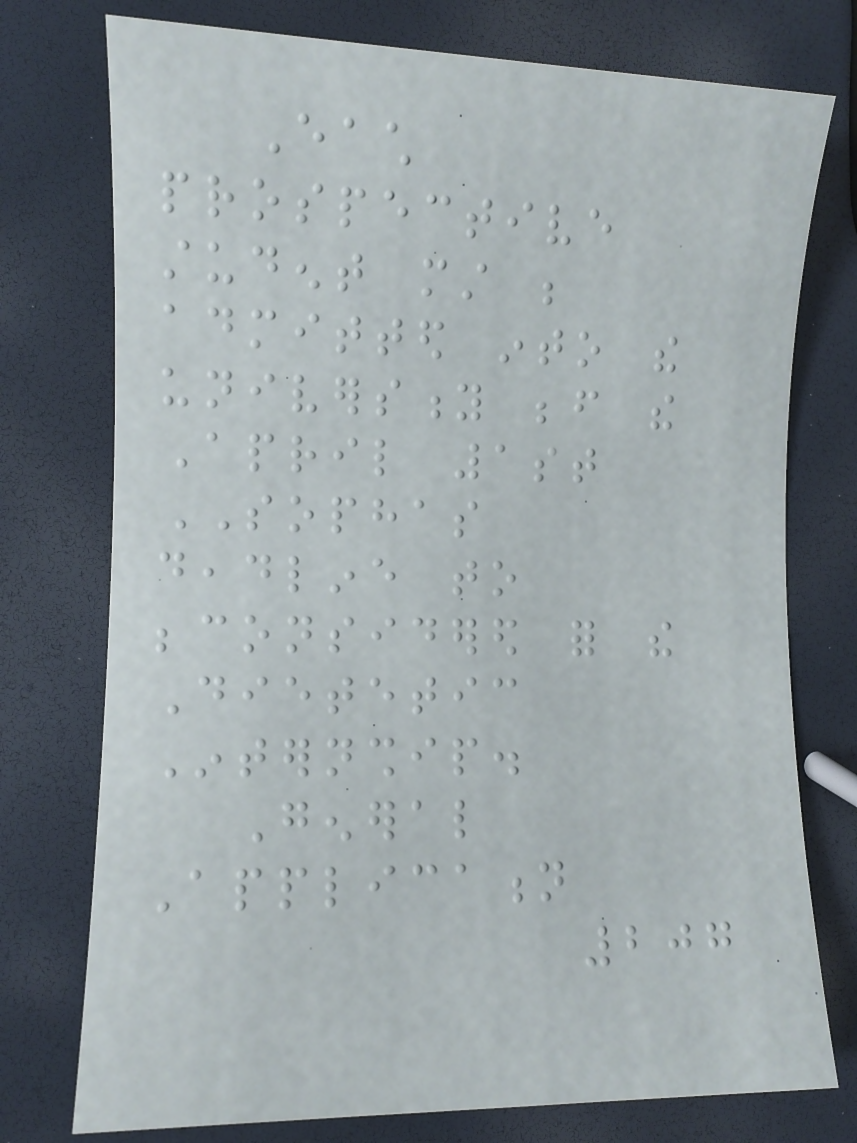Each
prospective
student must be
admitted into the
university before the
April 1st
SOPHAS
deadline to
beconsidered for the
Dietetic
Internship.
General
Application
207
